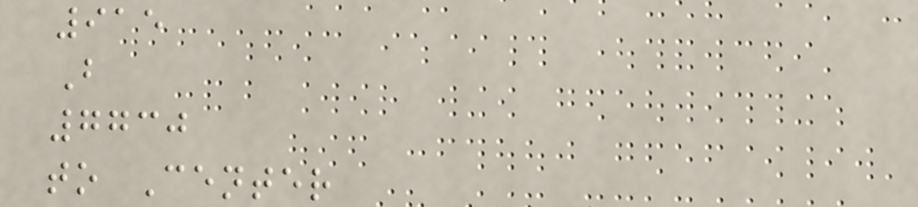915
B
7730
to Center
